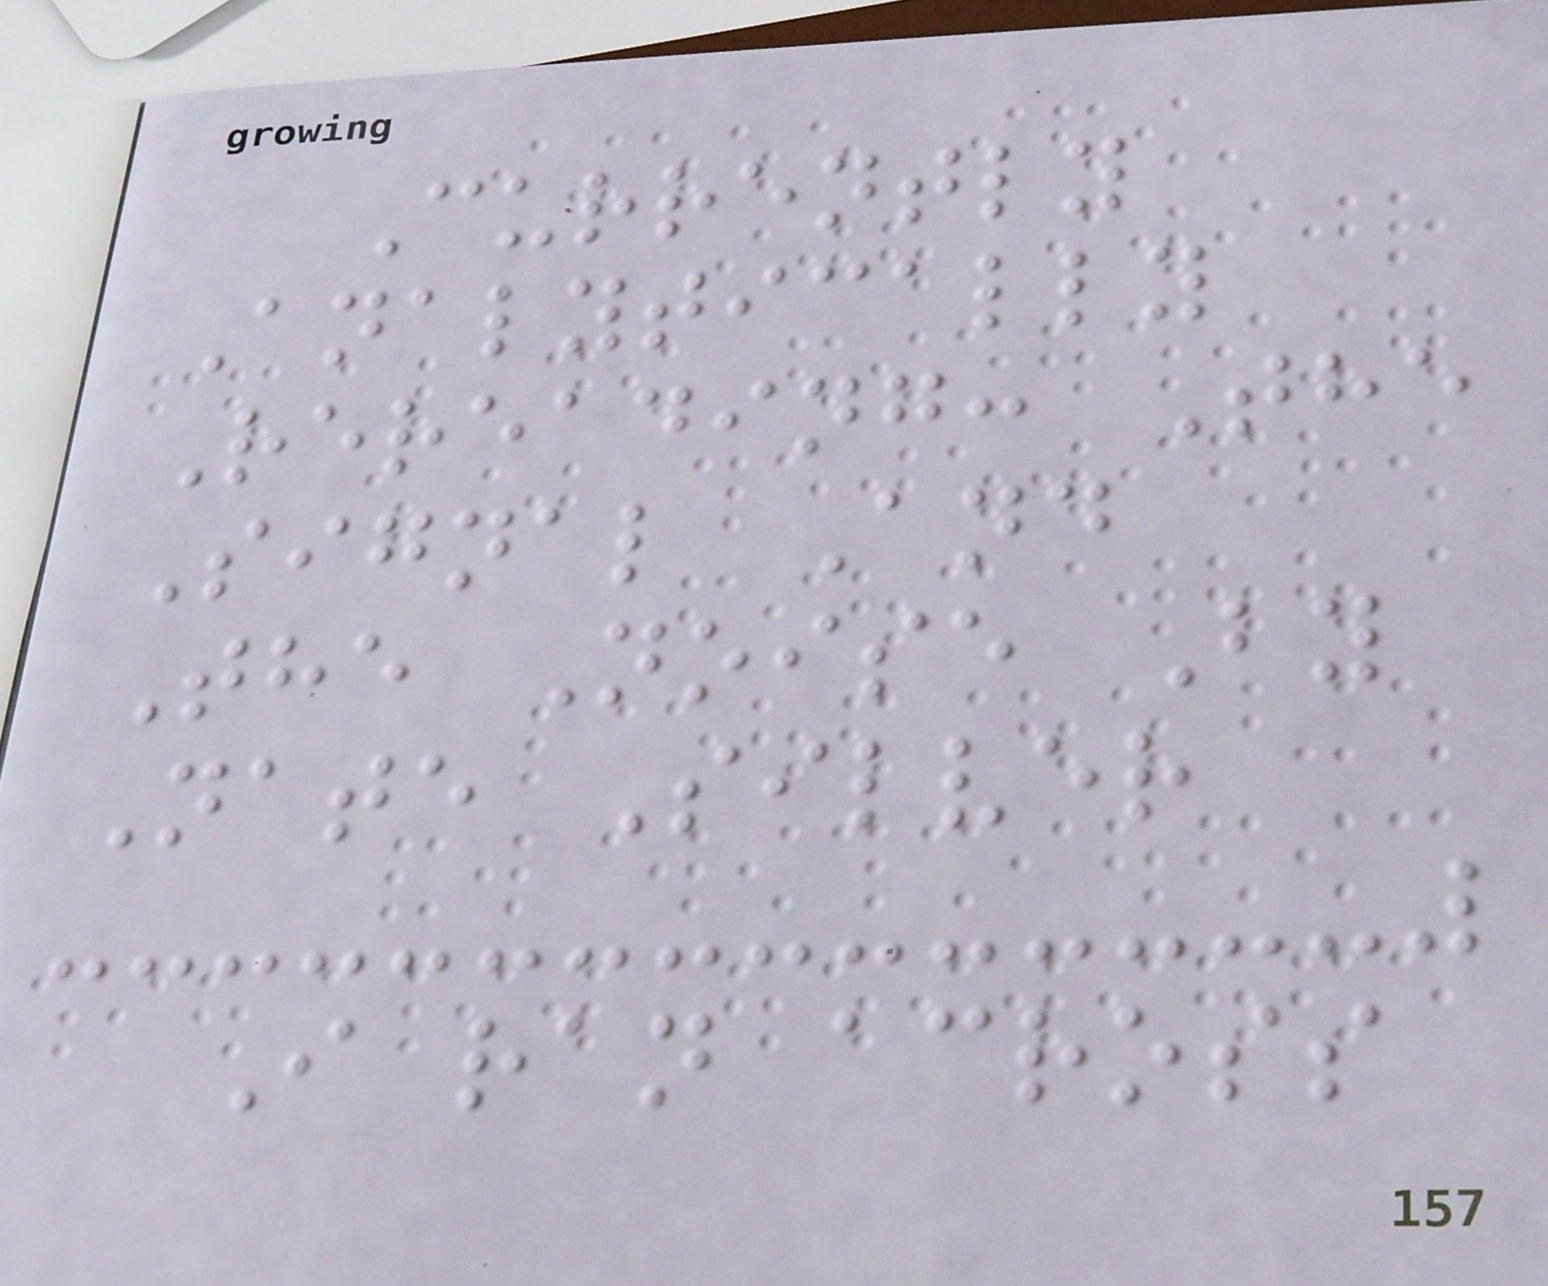Currently
Analytically
Rereading: The
Signal And
The Noise By
Nate Silver
I ran across
